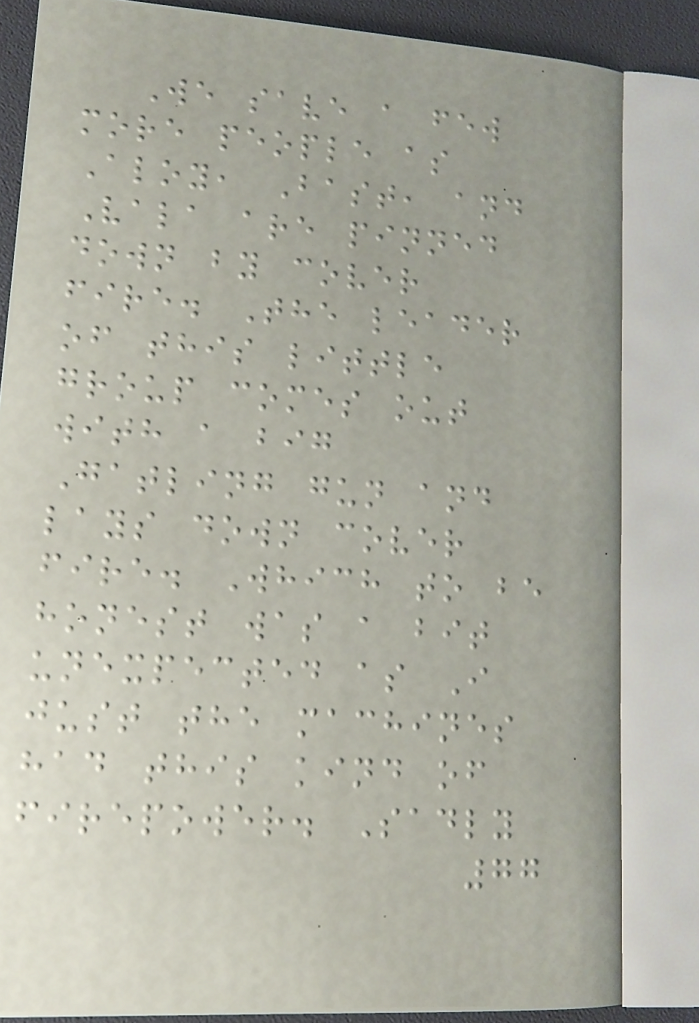We save a few
more people as
Aloy, Bast, and
Vala are pinned
down by cover
fire. The leader
of this little
group comes out
with a big
Gatling gun and
lays down cover
fire. Which to be
honest was a bit
unexpected as I
just the machines
had this kind of
firepower. Sadly
77
